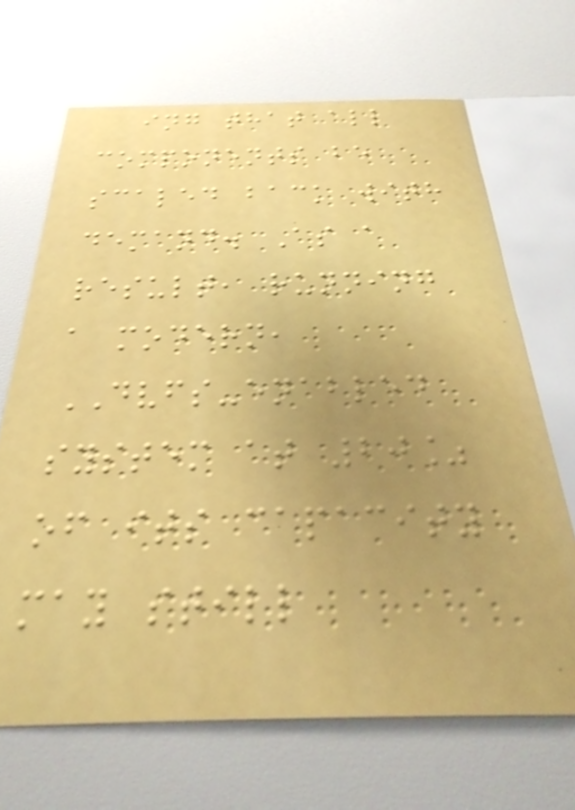ing that all
components be
scaled back with
demand. As a
result, running
a modern,
DVFS-enabled
system at 20%
of its capacity
may still
